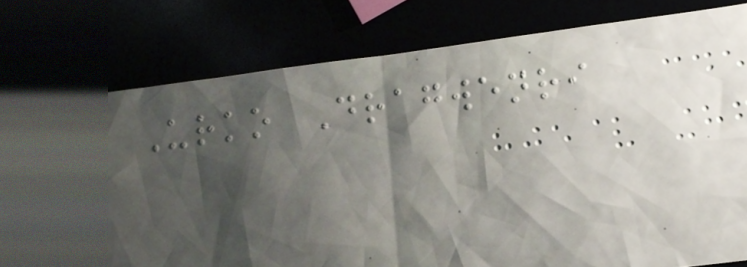Urko Dragwenri
